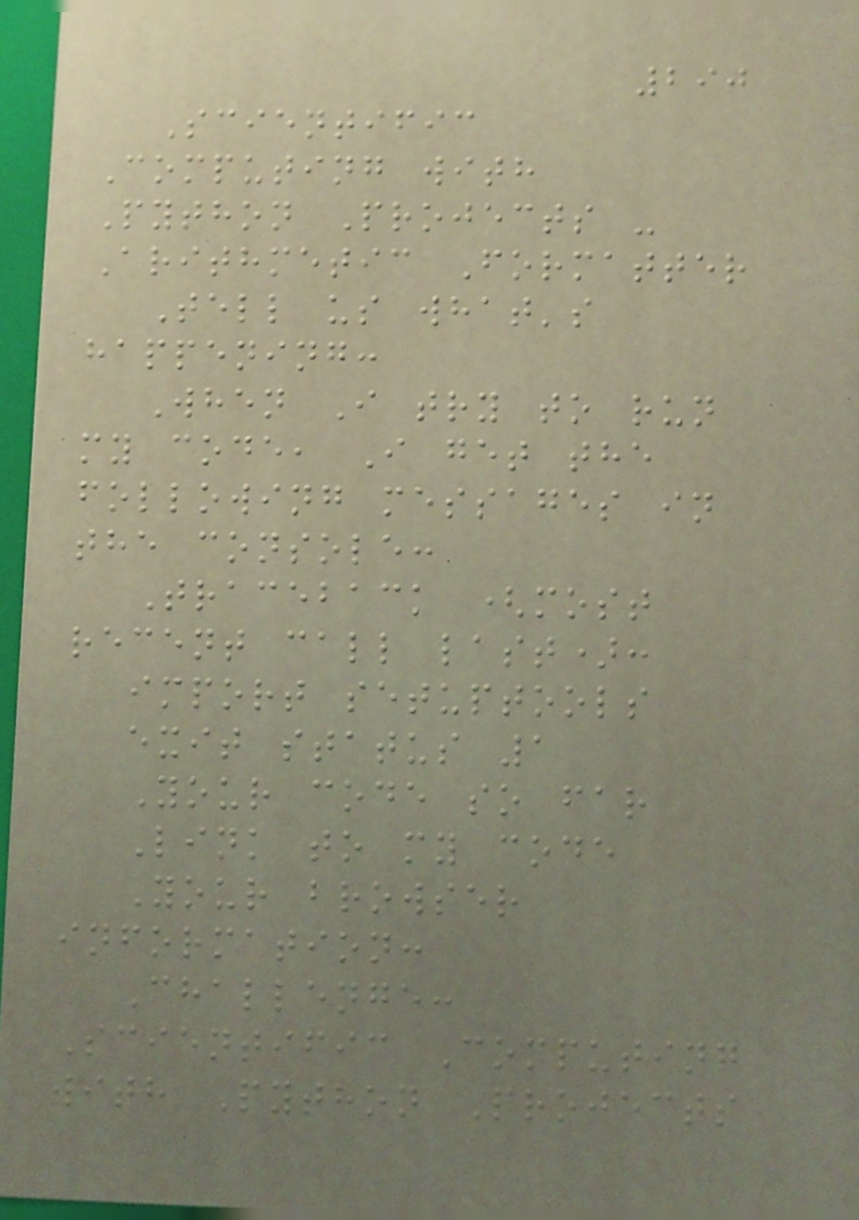290
Scientific
Computing with
Python Projects -
Arithmetic Formatter
Tell us what's
happening:
When I try to run
my code, I get the
following messages in
the console:
Traceback (most
recent call last):
import setuptools
exit status 1
Your code so far
Link to my code
Your browser
information:
Challenge:
Scientific Computing
with Python Projects
